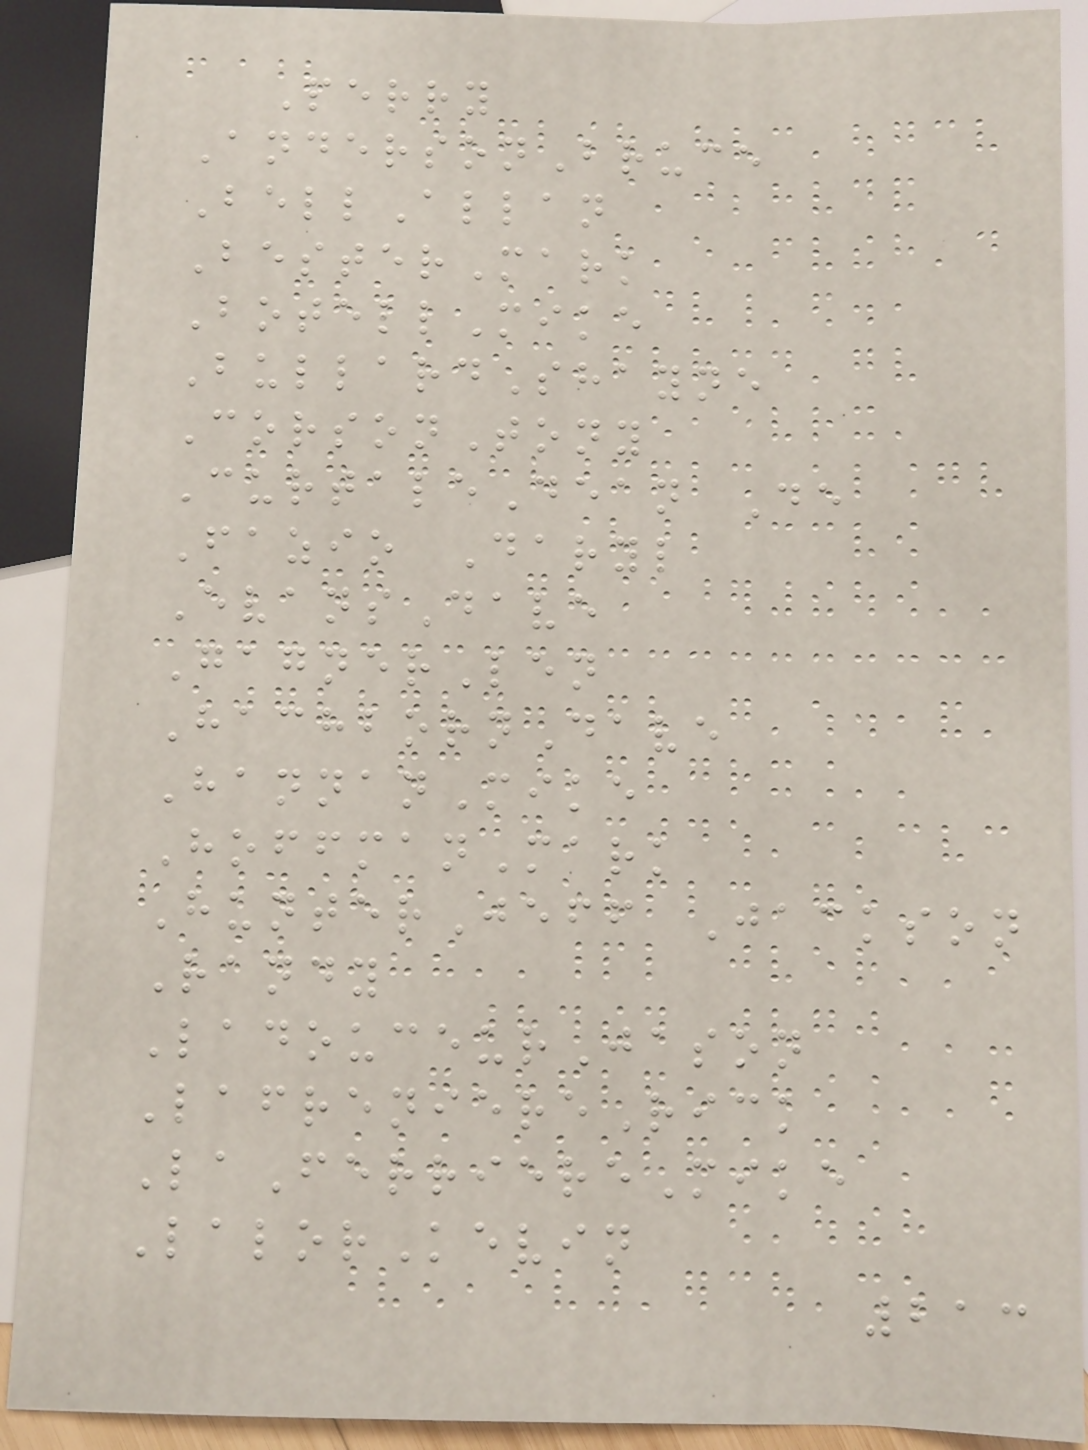Perry
AndersonBruce
BellAllan
BesterMark
BotellMike
BullardShayne
CorsonTony
CurtaleDean De
Fazio Daryl
EvansDave
GagnerLen
HachbornDave
HannanMike
HoffmanMark
HunterJeff Jackson
Randy
LadouceurJason
LafreniereRick
LaFerriereMike
LalorKevin
213
